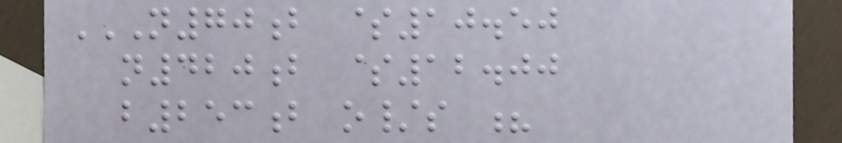N70B $10.50
N420B $12.00
B253B O/S ?
